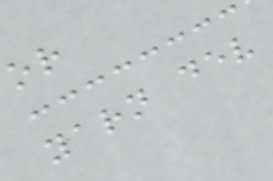or
yarn dev
